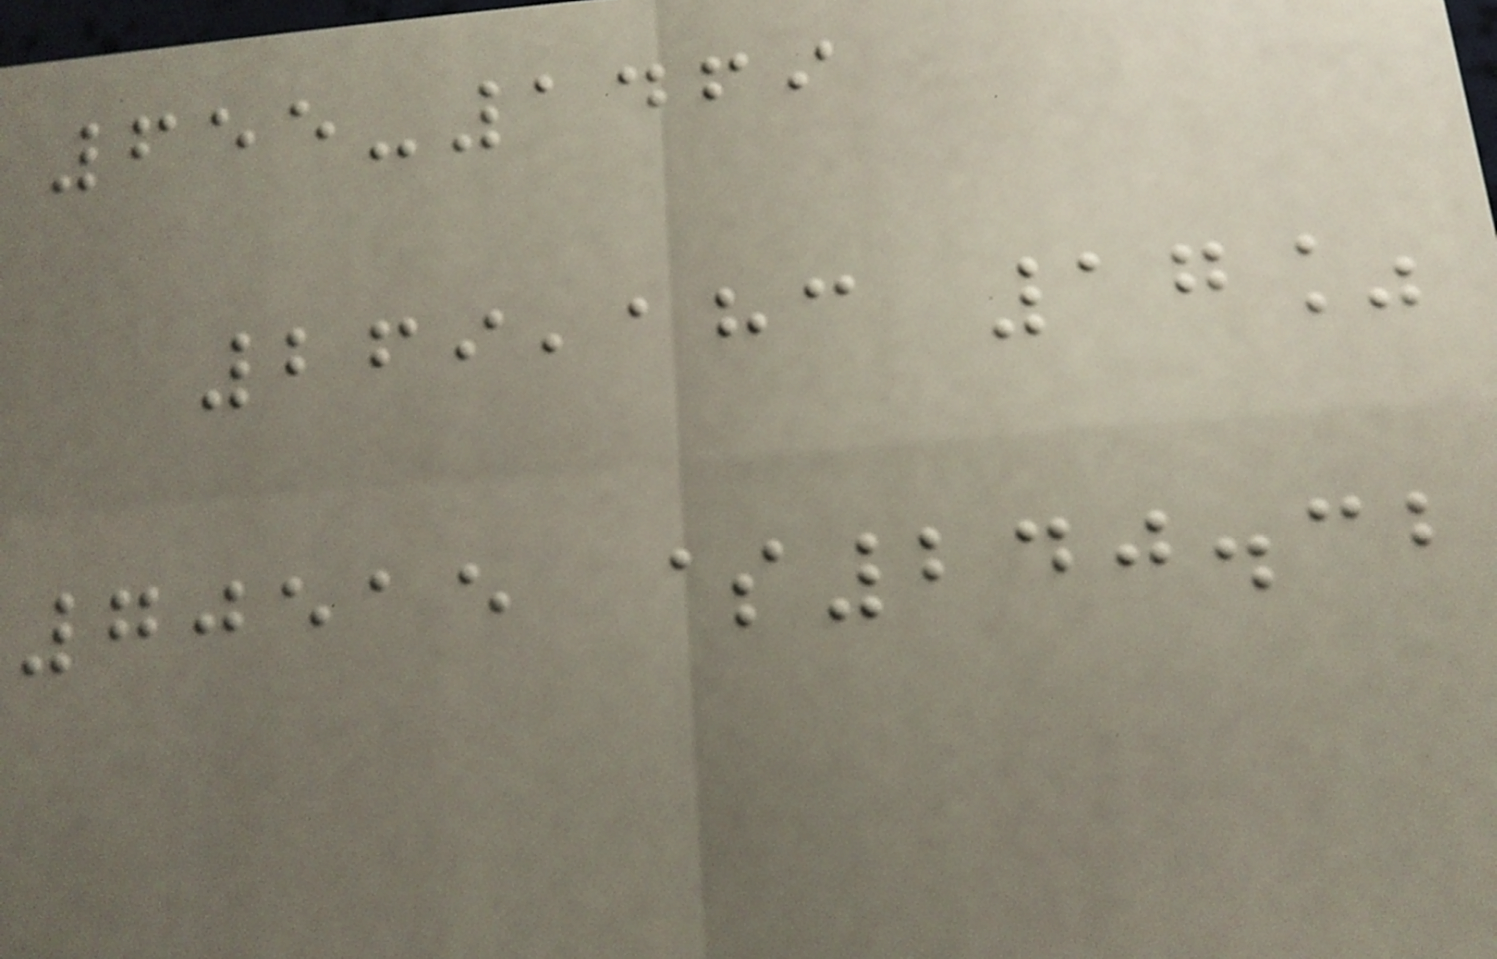655-1469
269,183 17%
70515 $240.32
